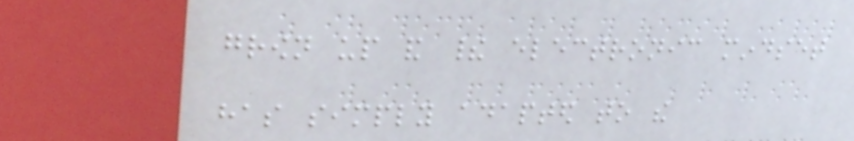grown up and their electronic mindset
has simply adapted to the
